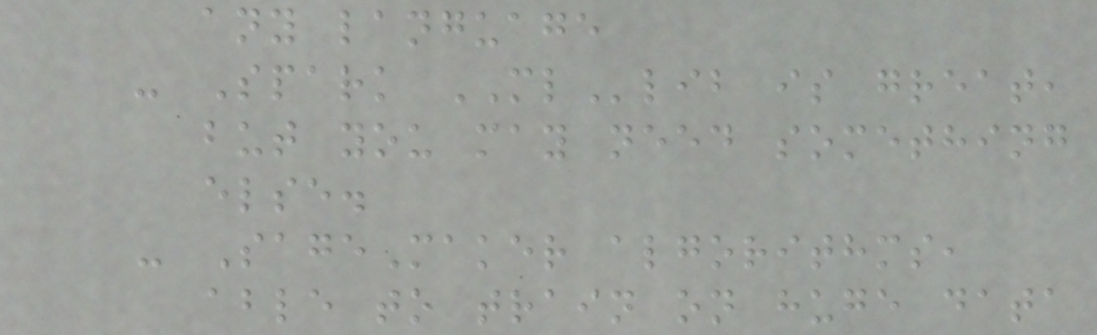any language
- Spark MLlib is great,
but you may need something
else.
- SageMaker algorithms,
able to train on huge data
